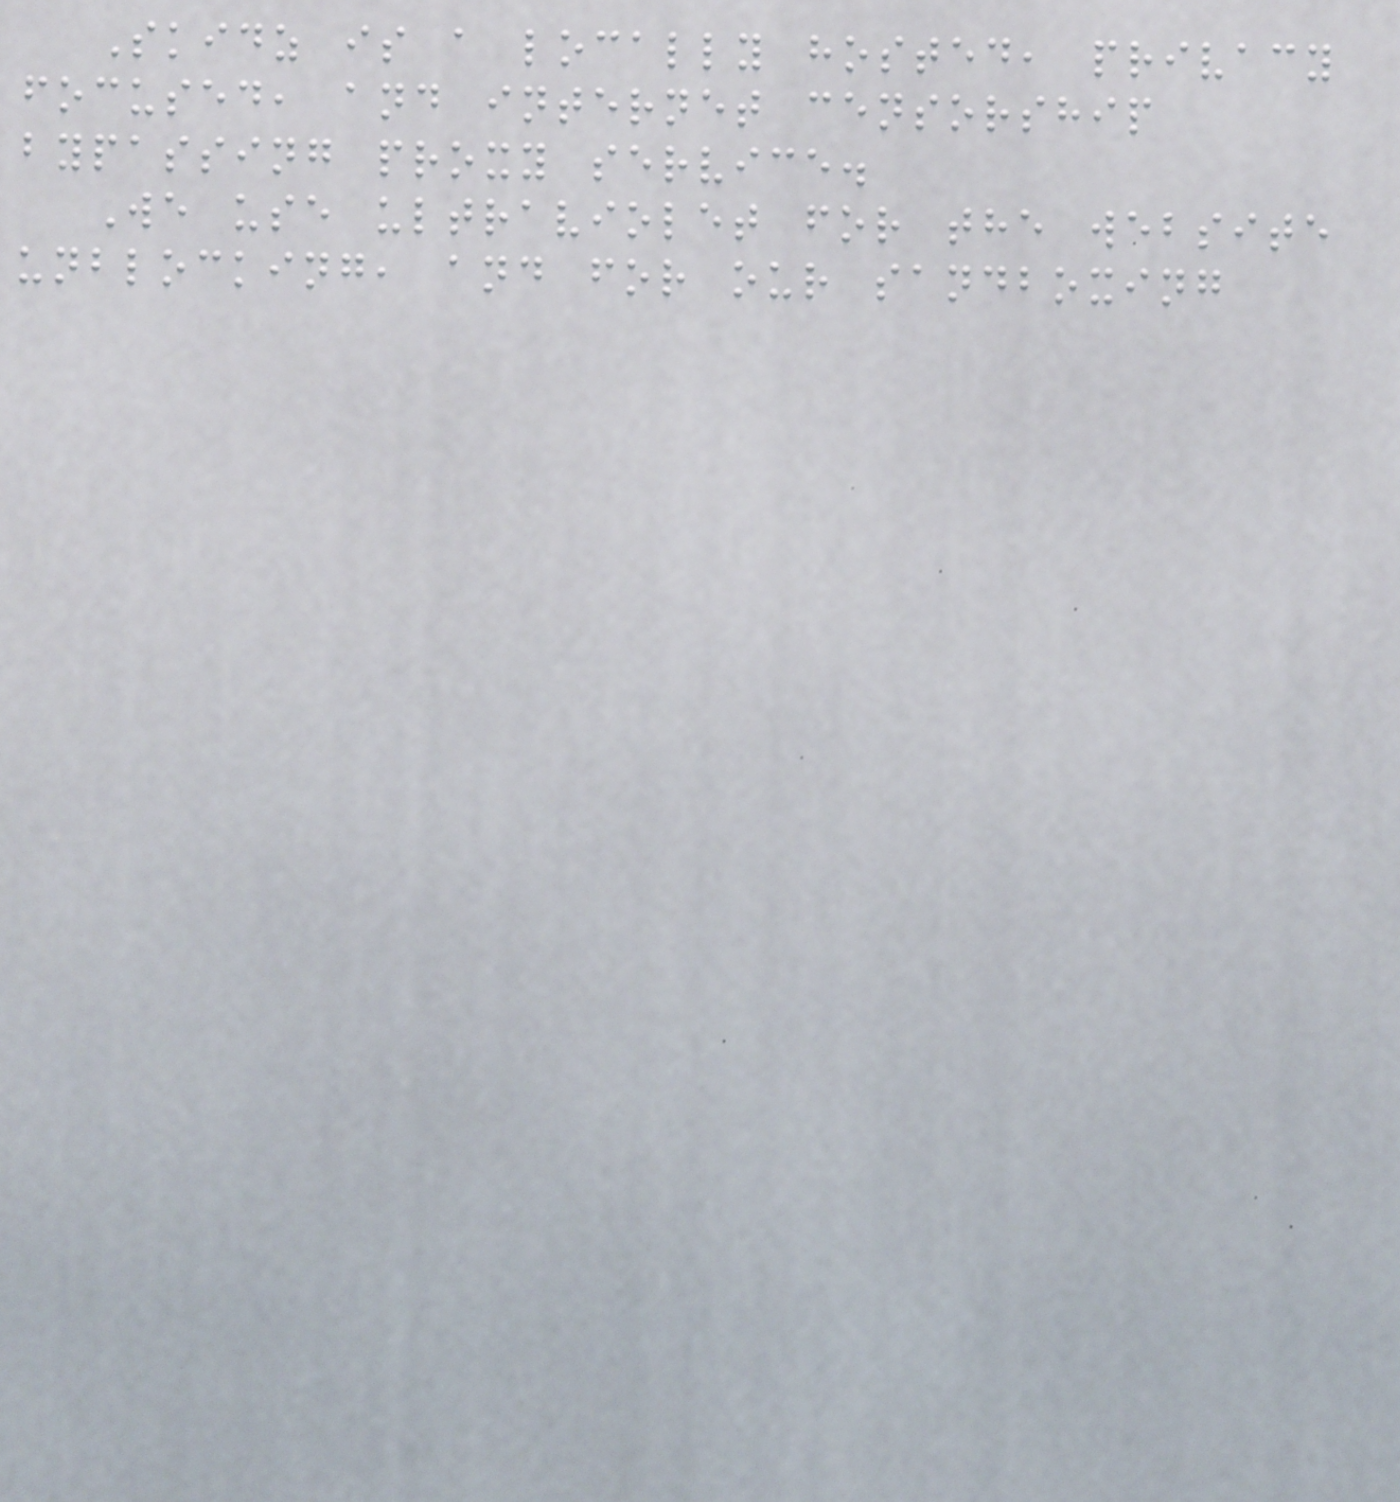Skidz is a locally hosted, privacy
focused, and internet censorship
bypassing proxy service.
We use ultraviolet for the website
unblocking, and for our sandboxing
